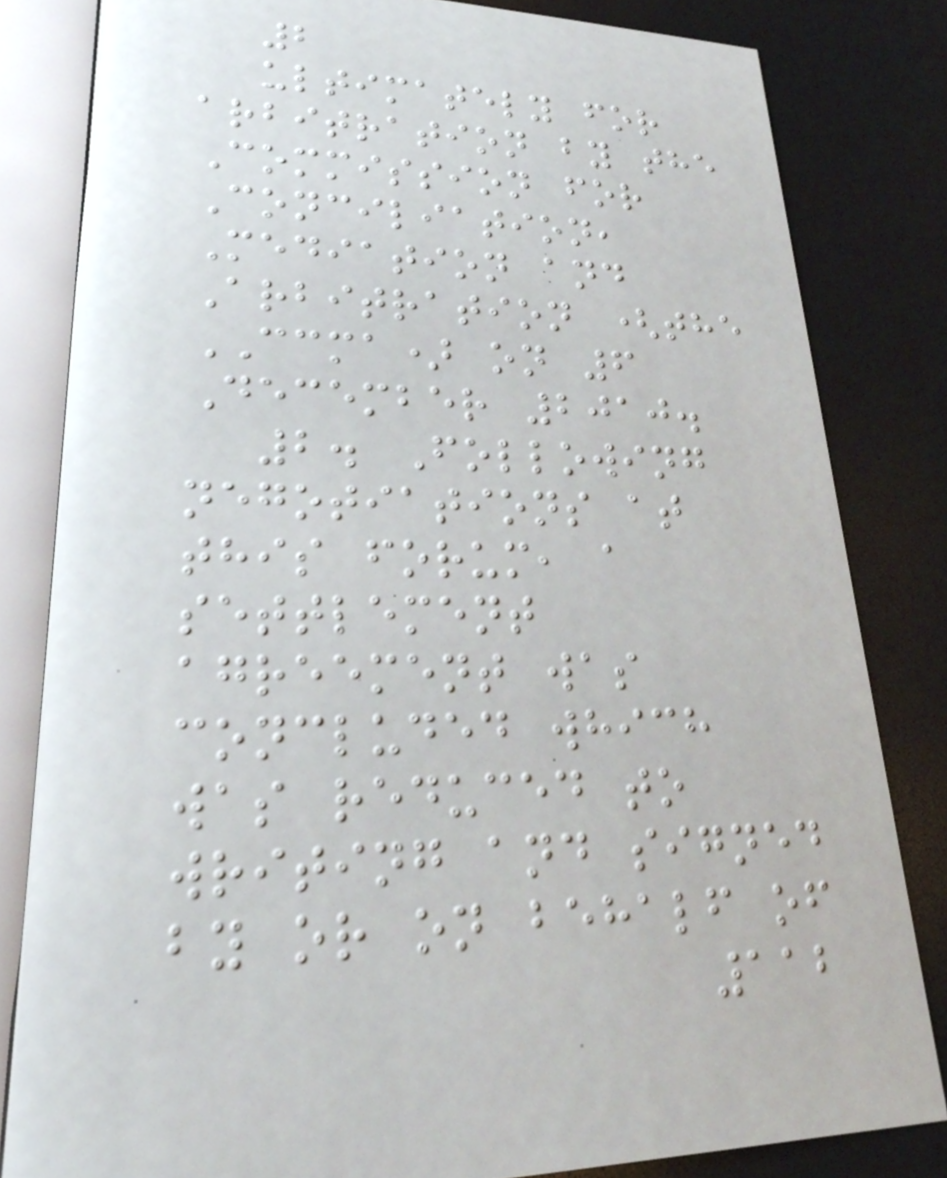2
ultimately for
arbitration by the
Commission for
Conciliation,
Mediation and
Arbitration (the
CCMA) on 6
December 2010.
2. Following
negotiations at
this forum, a
settlement
agreement was
concluded which
was reduced to
writing and signed
by or on behalf of
112
